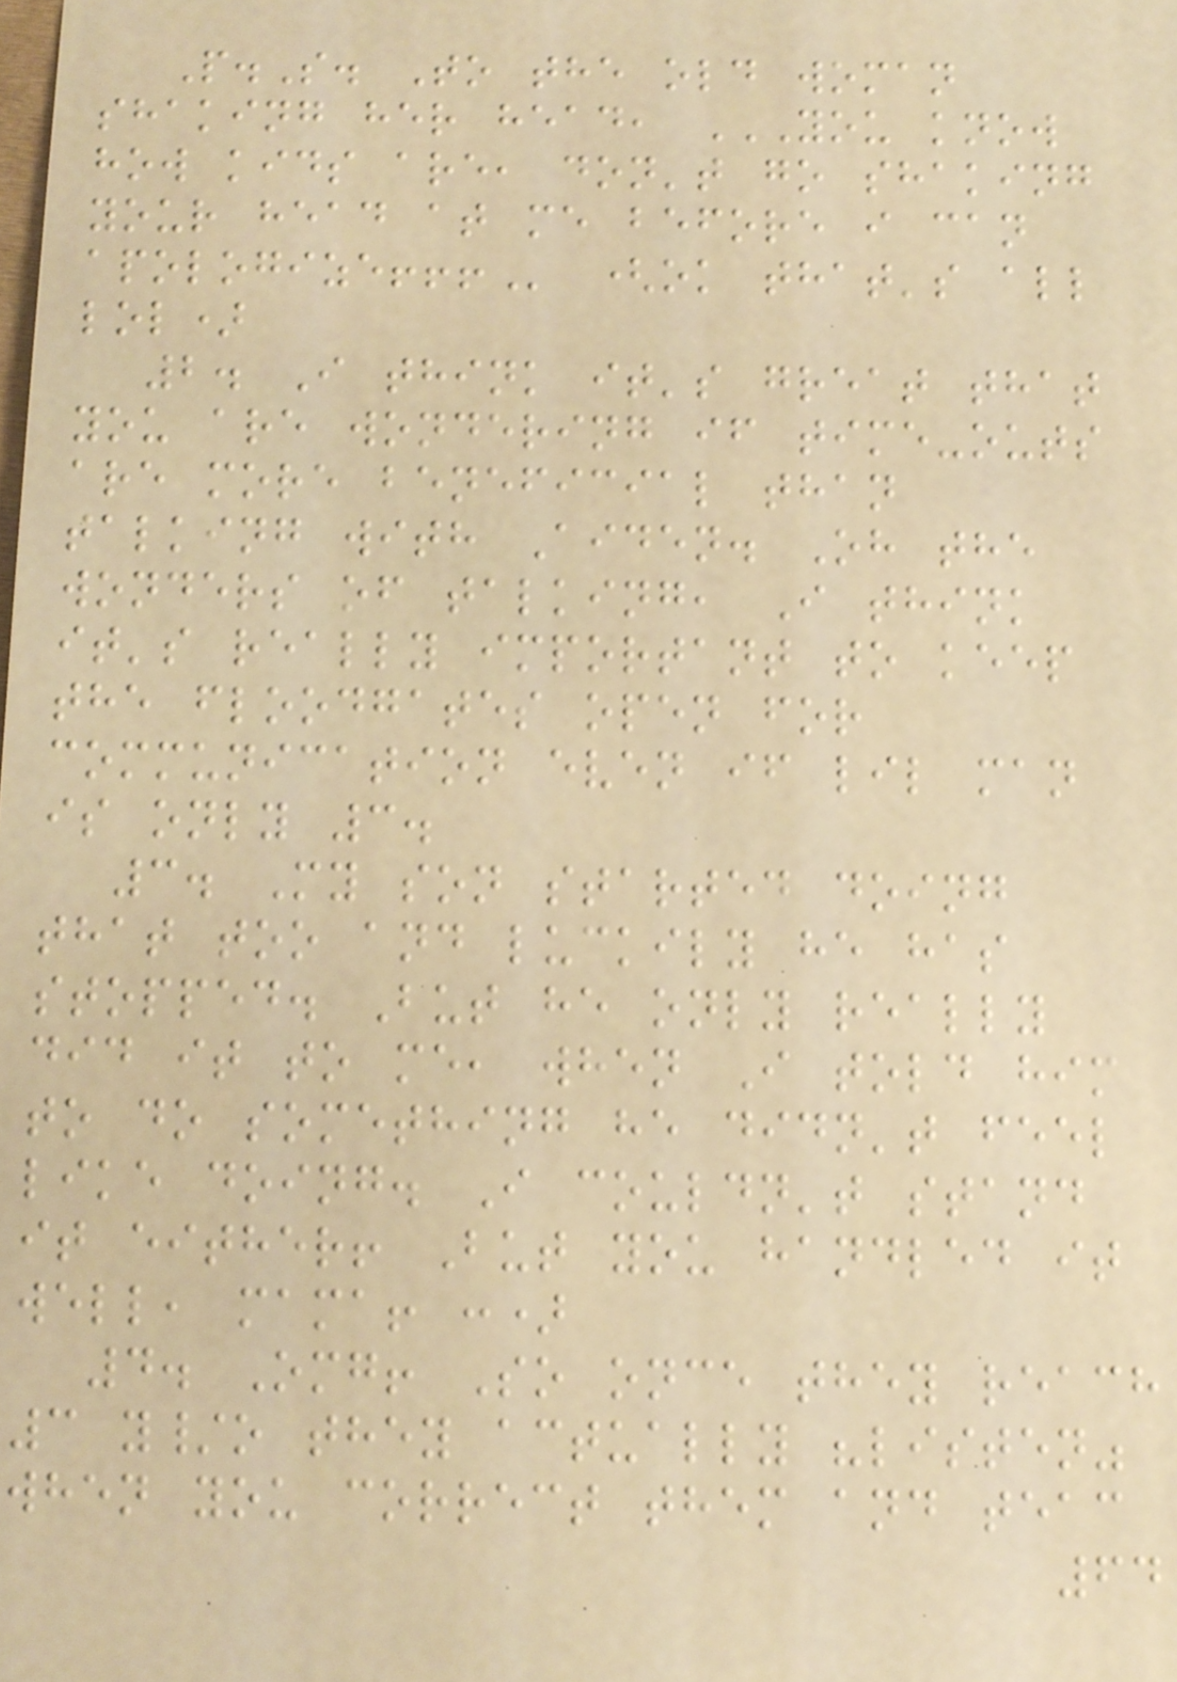P.S. To the old woman
shaking her head, YOU KNOW
HOW KIDS ARE, DON'T GO SHAKING
YOUR HEAD AT ME BEFORE I CAN
APOLOGIZE!!! (ok that's all
lol)
2. I think it's great that
you are wondering if time-outs
are more beneficial than
talking with Aiden. Oh the
wonders of talking, I think
it's really important to keep
the floodgates open for
communication even if lil man
is only 3.
3. My son started doing
that too and luckily he has
stopped. But he only really
did it to me, when I told him
to do something he didn't feel
like doing. I couldn't stand
it either! But you handled it
well, mama! :)
4. Omg! So once they reach
3 y/o they actually "listen"
when you correct them and teac
64
